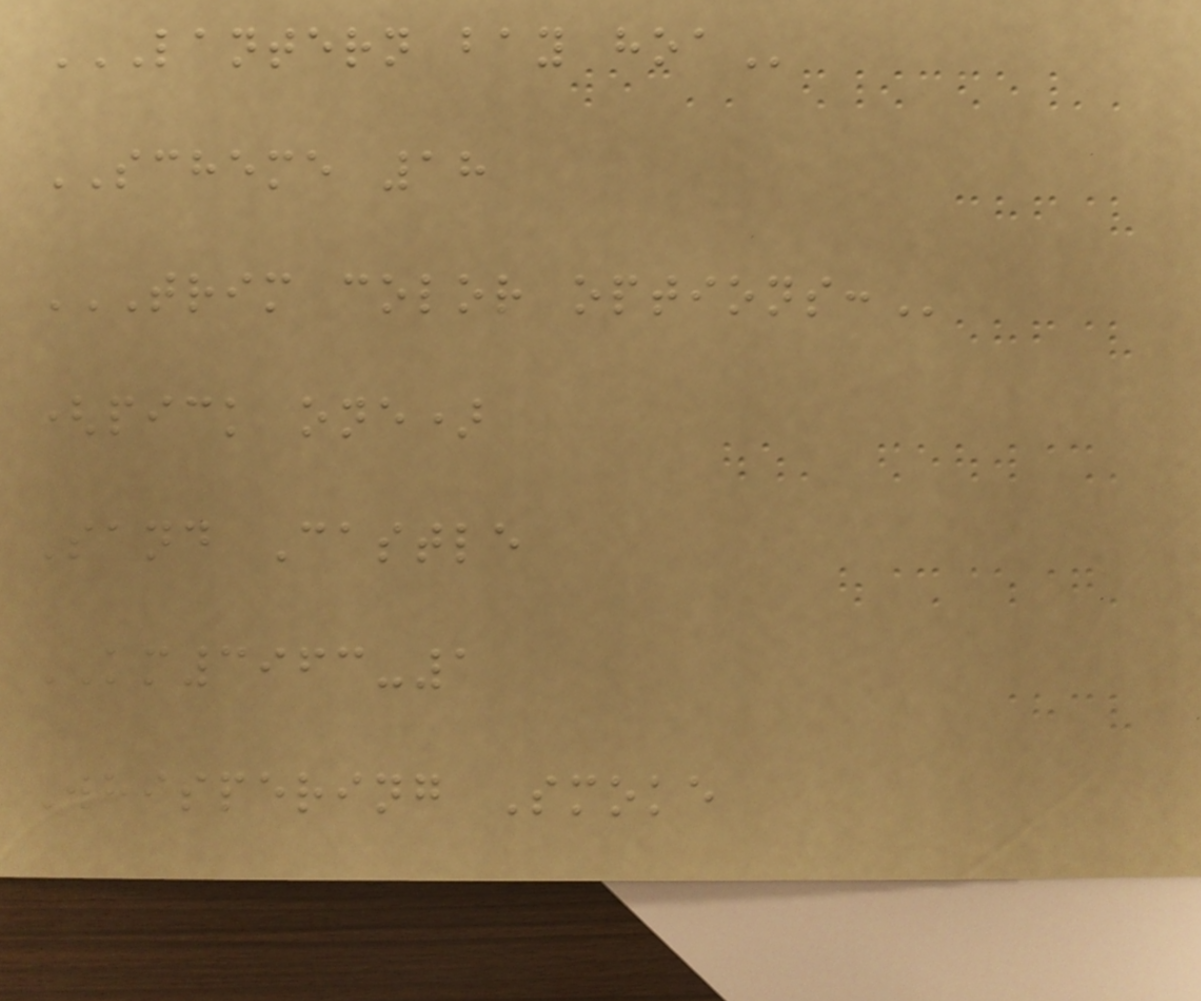LANTERN BAY HOA
SCHEME 18
TRIM COLOR OPTIONS:
(pick one)
Sand Castle
KM3963-1
Whispering Smoke
